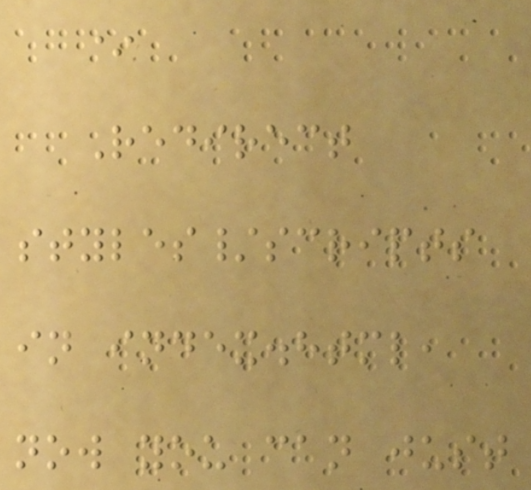*
Redirect
styles/scripts
in index.html,
now you can just
